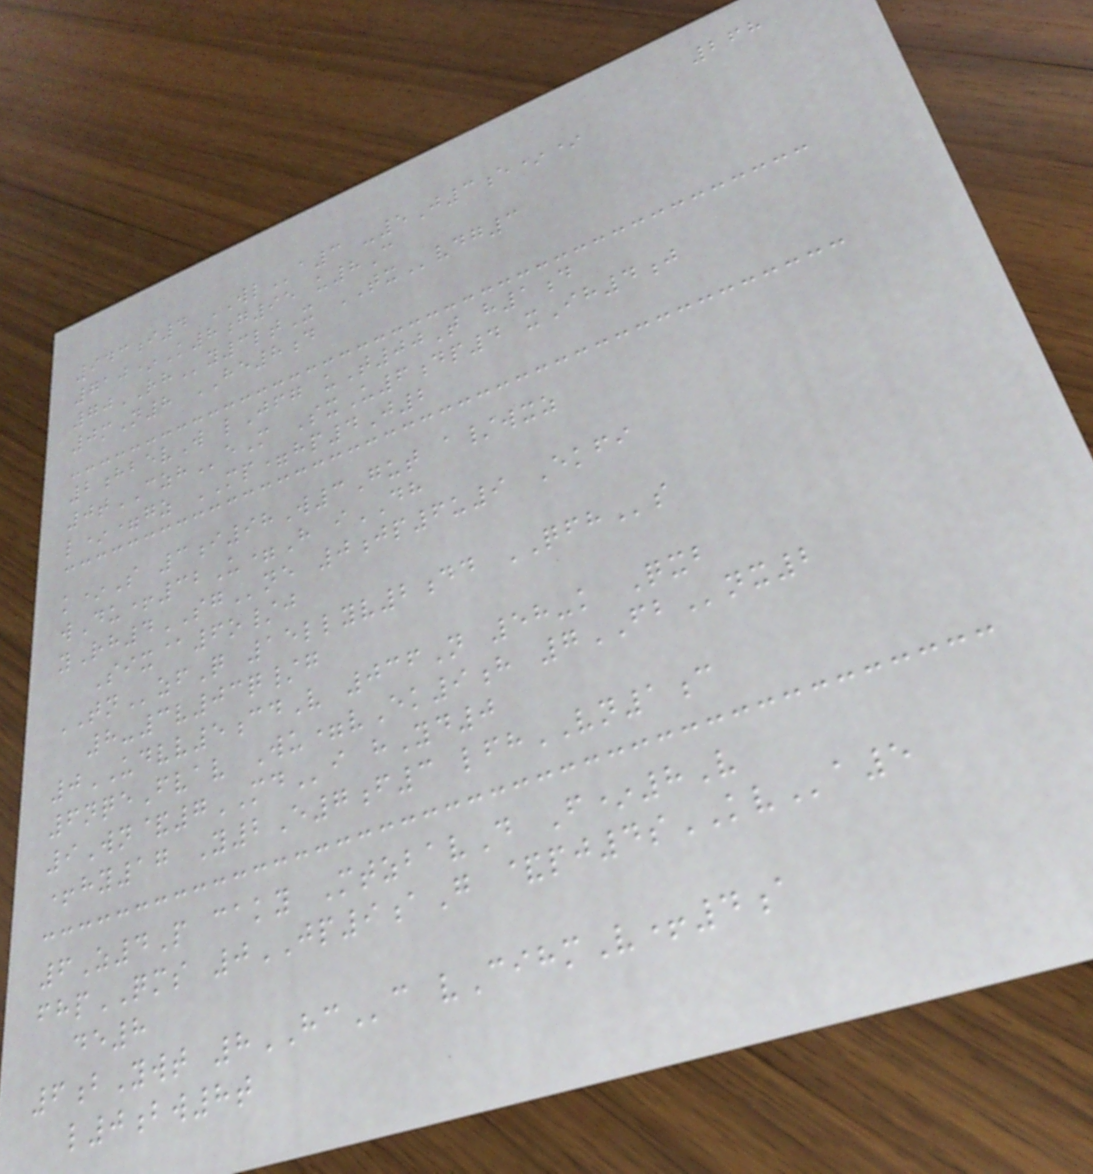268
943i4 WLa3 -5J3e**
710*K8g95 u8C
70RHy3ltX TXvdg3
0mN8 HE8d
2hbevW lJfg uT00T h1d
0tCZHeM SxU6dp4 xIh4j
l*=gz MP=hp4J2
k*S 3i98W3Gut a/wxz
wDu+32U=H iDH
yRh4SGne 0jp6u9 Ekfi
Six@6o/j
TNzfQ 15llyv2dd QFHs
8-3v03q/g
0UDVV5cdV 036N 58-k Qxb
6nqeFvav Wu=vEk9h 7FBnx2
9Wn&7MDi hYd0
+hy17 Y2E7f3 lfhVN1c
6Z4P caky MtzbavD F*8V
fhpQMS 0JP9aG &pj4sKVa5
de8
6bYwt 8HCc vCihmV+4a
l0bw8t
